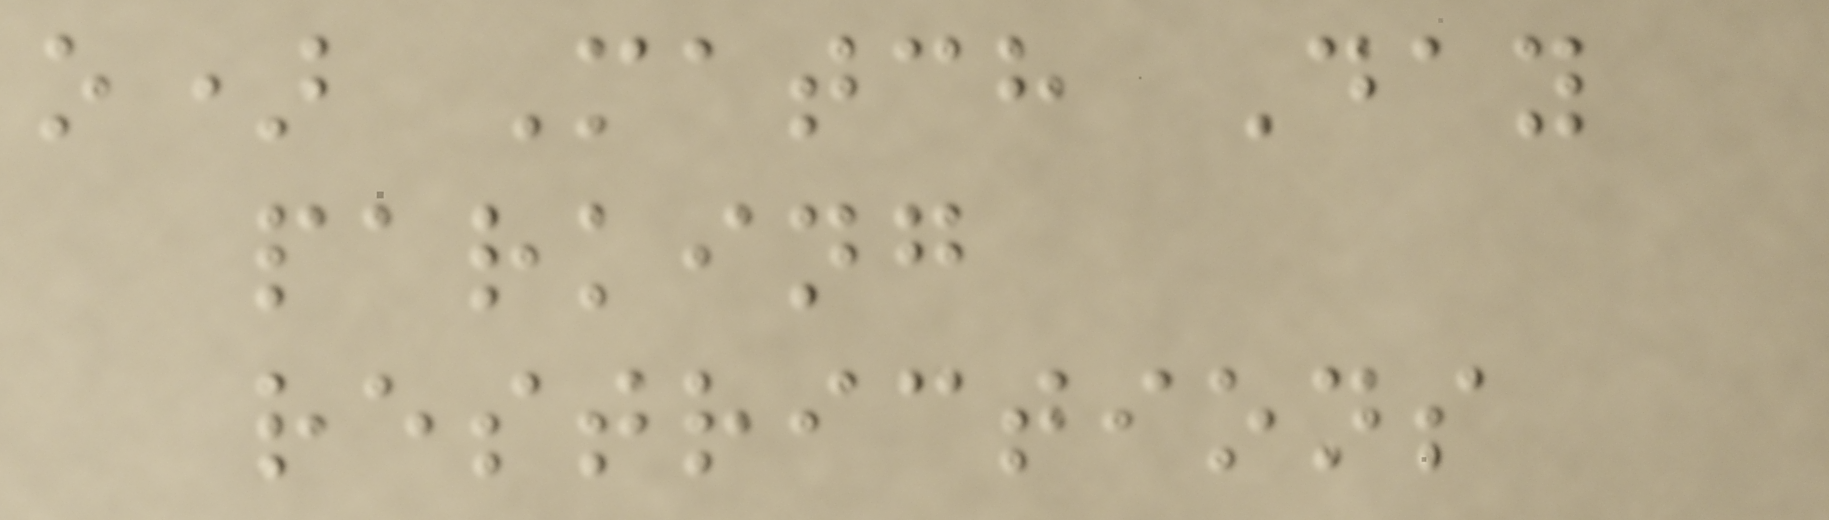o) Match Day
parking
restrictions
